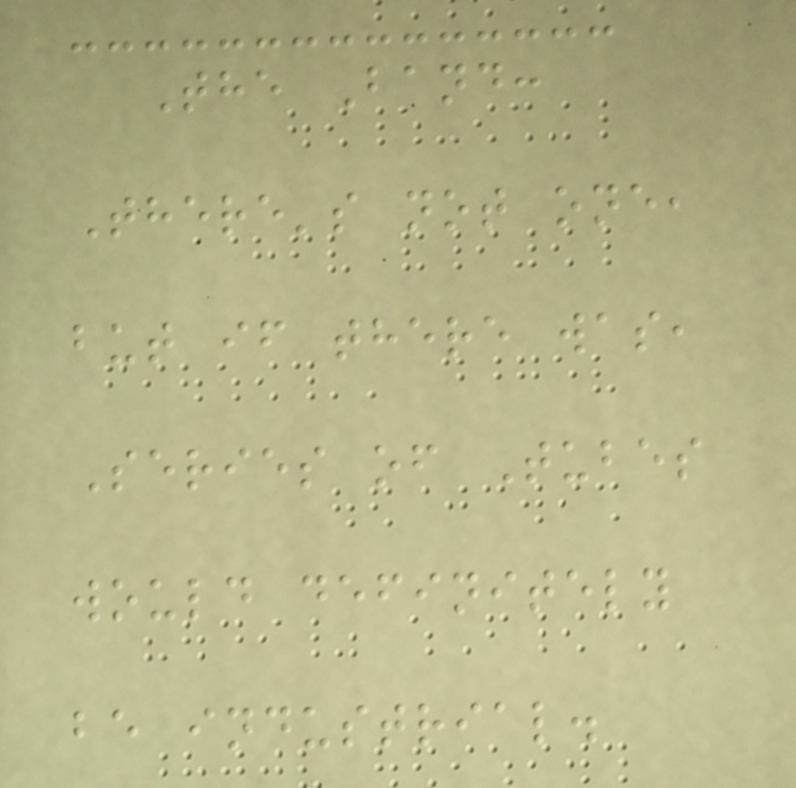The Band:
There's not one,
but if there was,
Series of Tubes
would definitely
be industrial.
